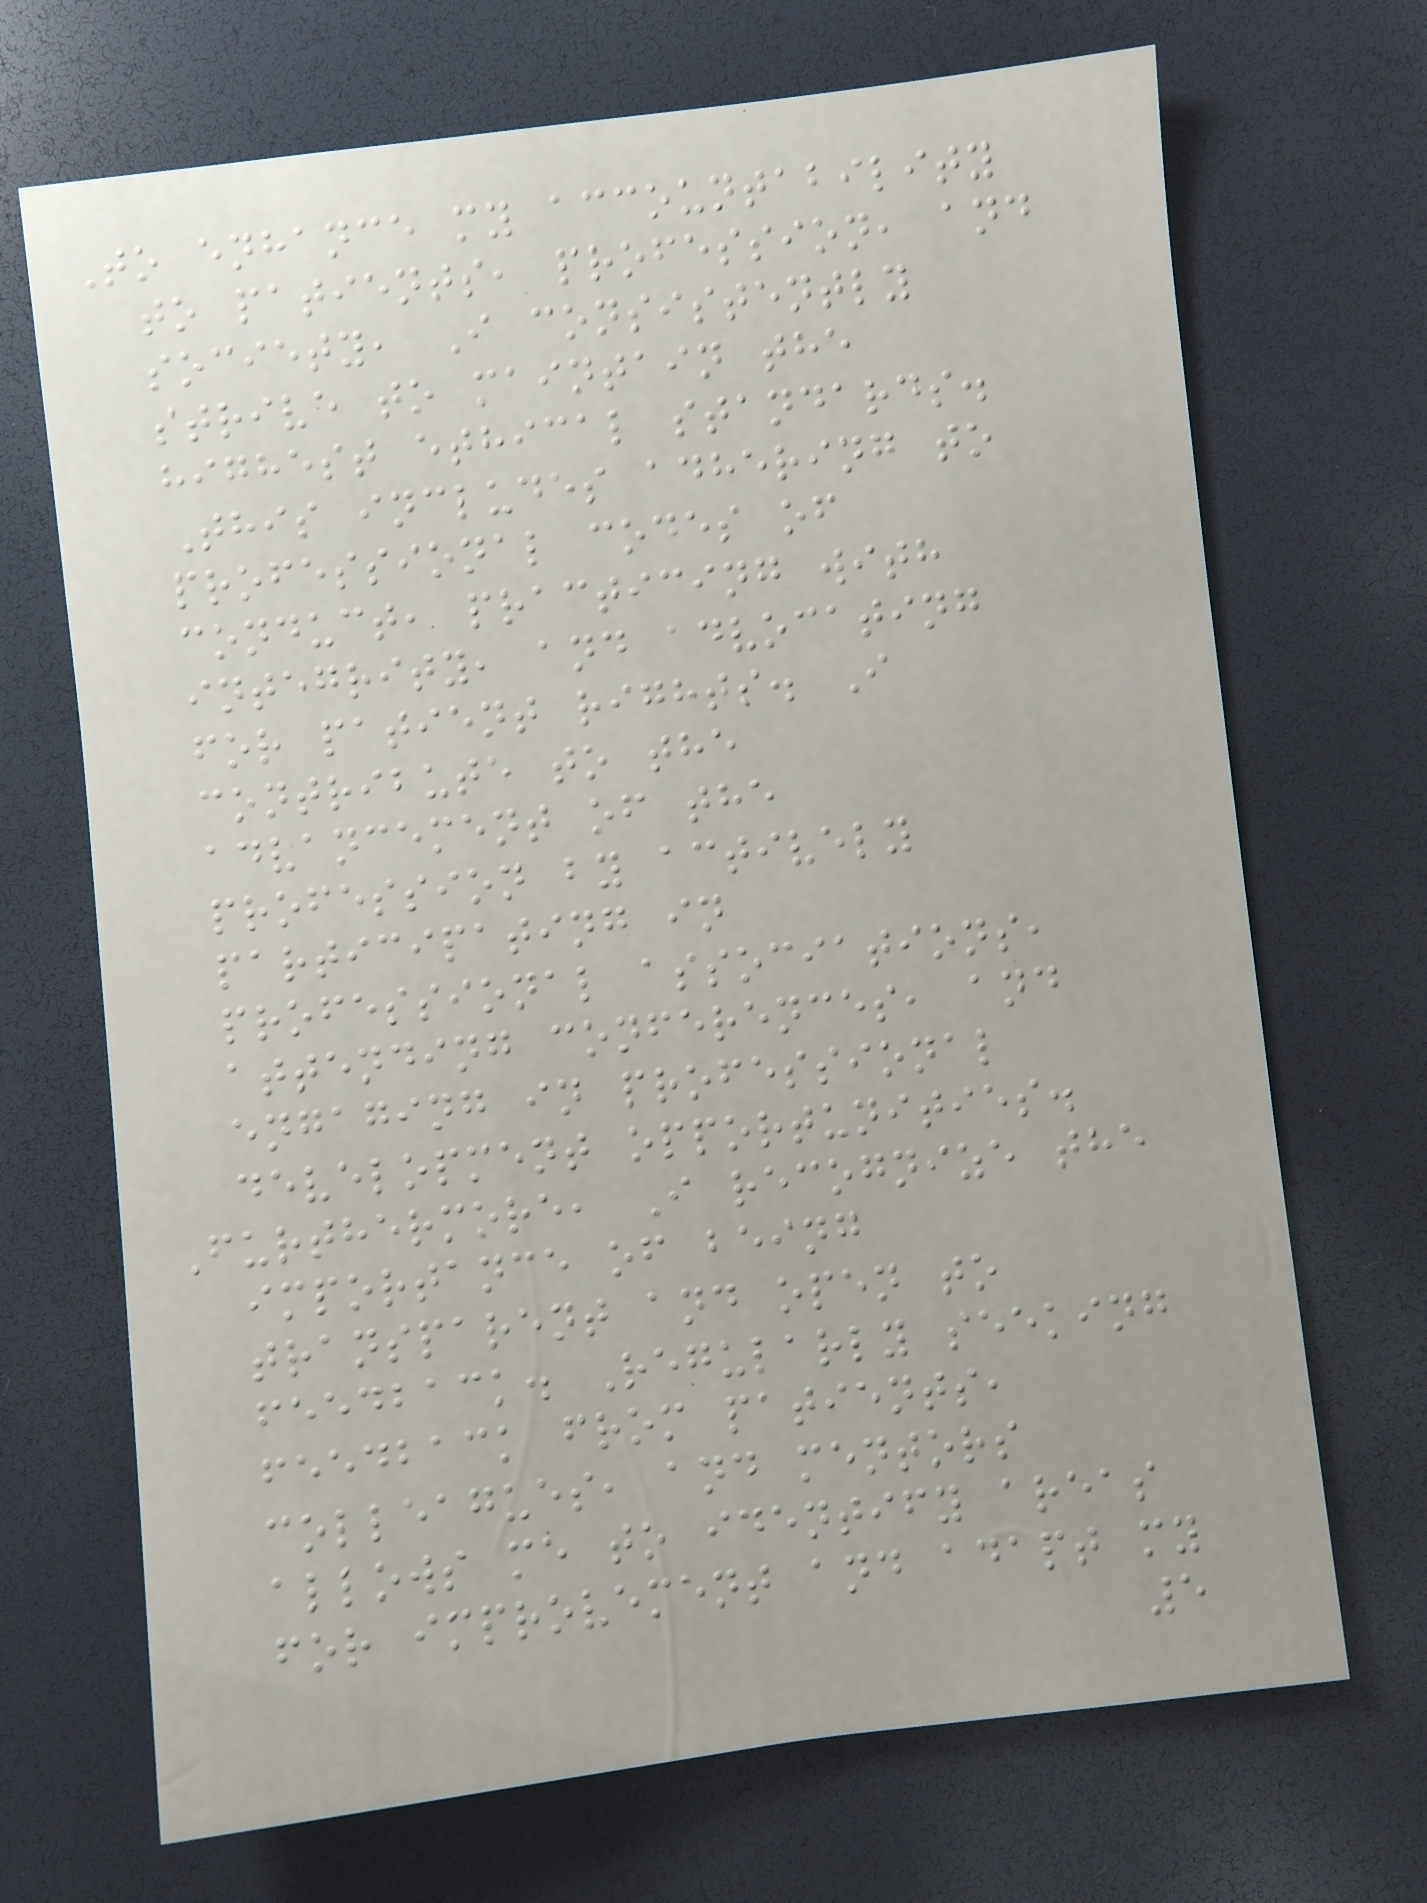To enhance my accountability
to patients, profession, and
society, I consistently
strive to maintain the
highest ethical standards.
This includes adhering to
professional codes of
conduct, practicing with
integrity, and advocating
for patient rights. I
contribute to the
advancement of the
profession by actively
participating in
professional associations,
attending conferences, and
engaging in professional
development opportunities.
Furthermore, I recognize the
importance of being
transparent and open to
feedback. Regularly seeking
feedback from patients,
colleagues, and mentors
allows me to identify areas
for improvement and adapt my
5
